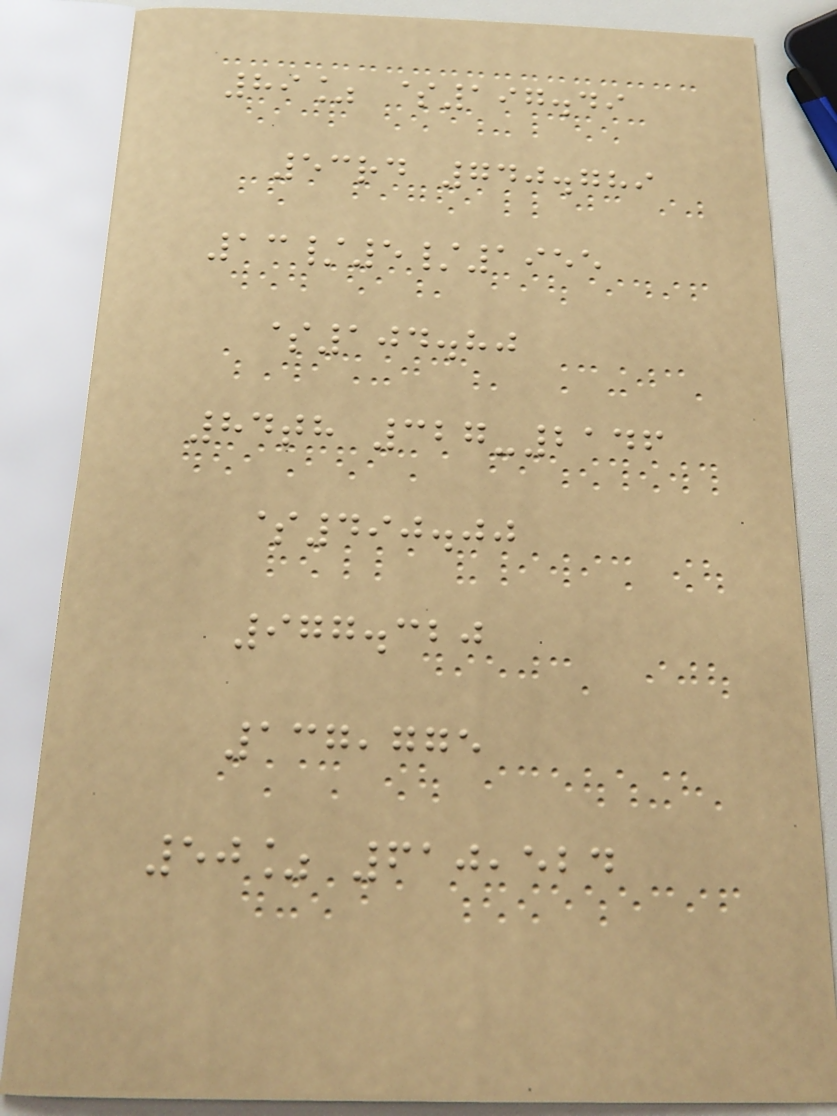89% $197.49
53rd 740.789
13/5/1955
$104.80
84th 327-2146
$490.00
977.320
137,775
50% 610,524
